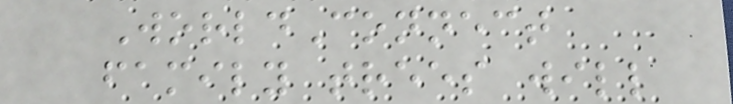WorldConnect
family trees will
